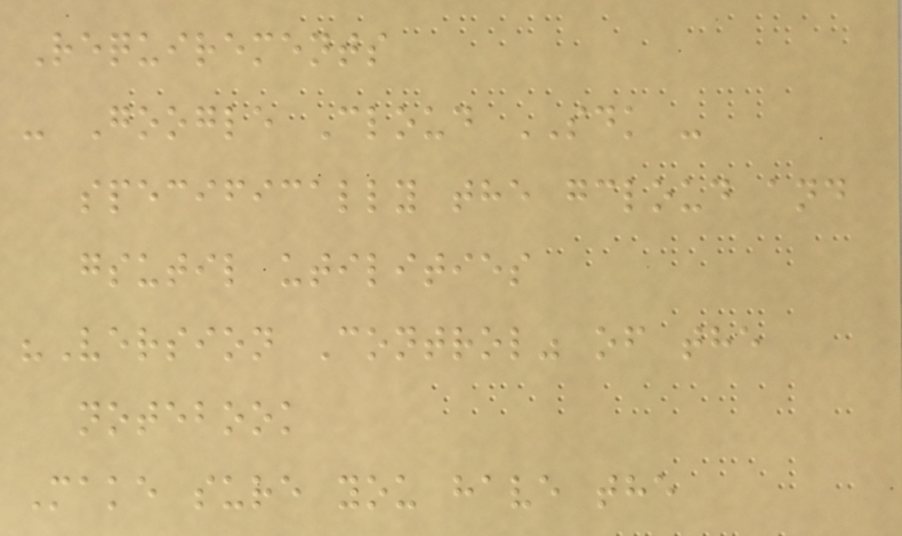Requirements
- Google Cloud SDK -
specifically the gcloud and
gsutil utilities
"Version Control" of the
notebook
Make sure you have the
